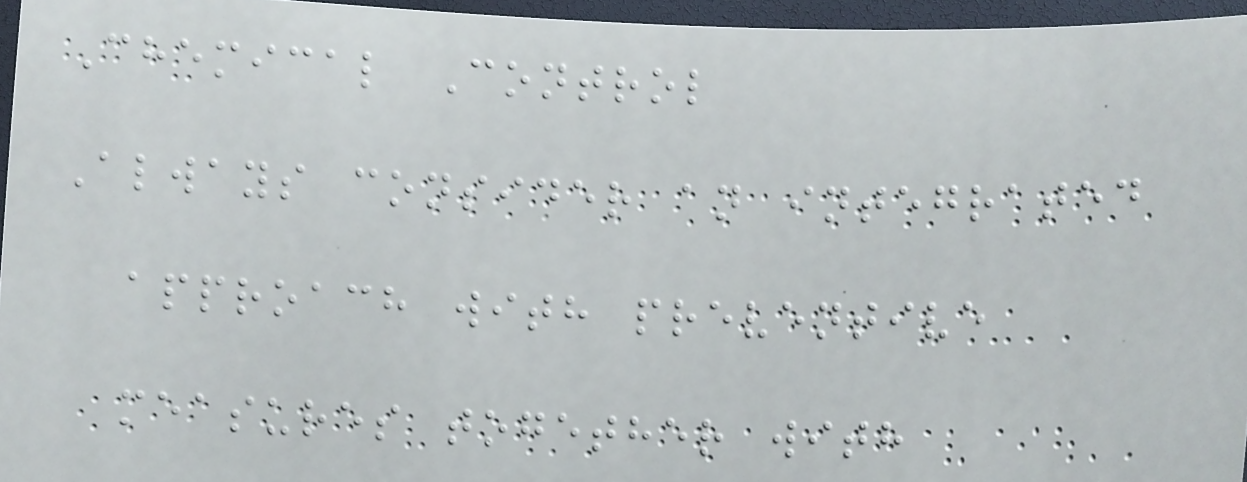Chemical Control
Always consider an integrated
approach with preventive
measures together with
